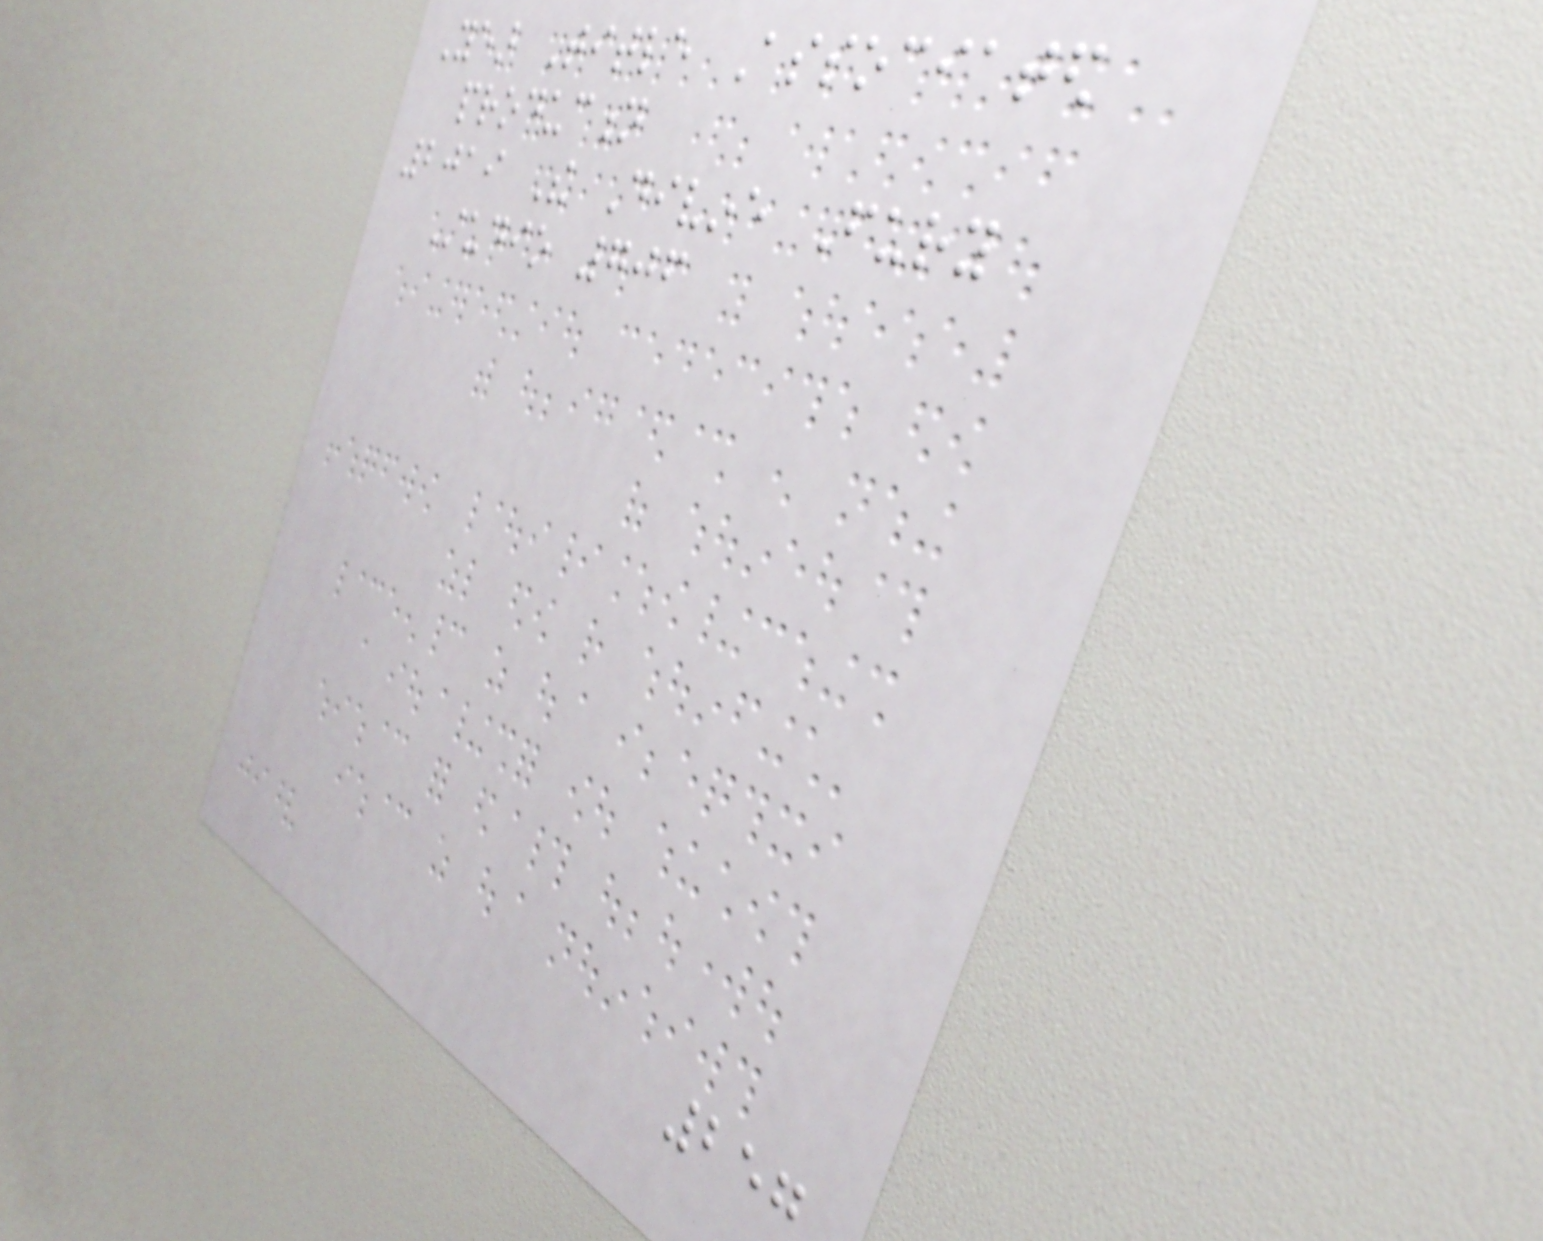Year Title Associated
production
2019 The Divine Fury
Studio 706
257
